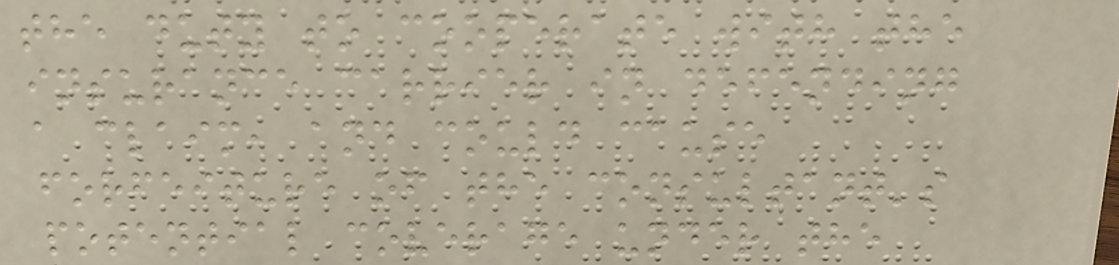the duty to cooperate with the
insurance carrier in defending
a claim, and could cause
forfeiture of the consultant's
potential coverage under the
